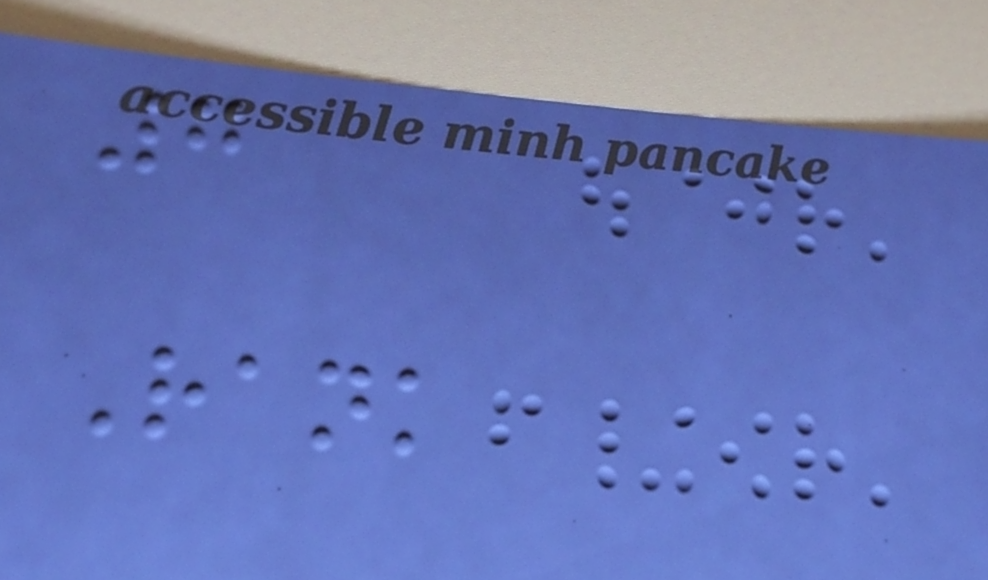7
Rank
